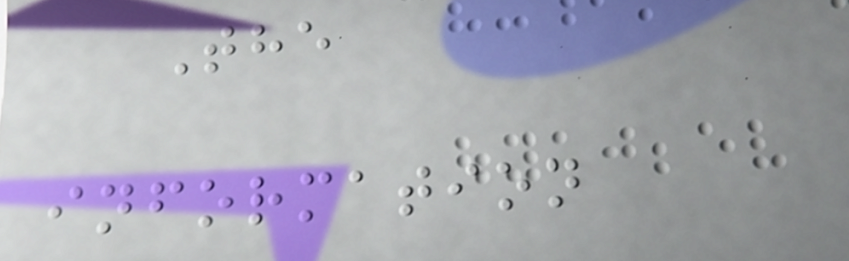The
information
